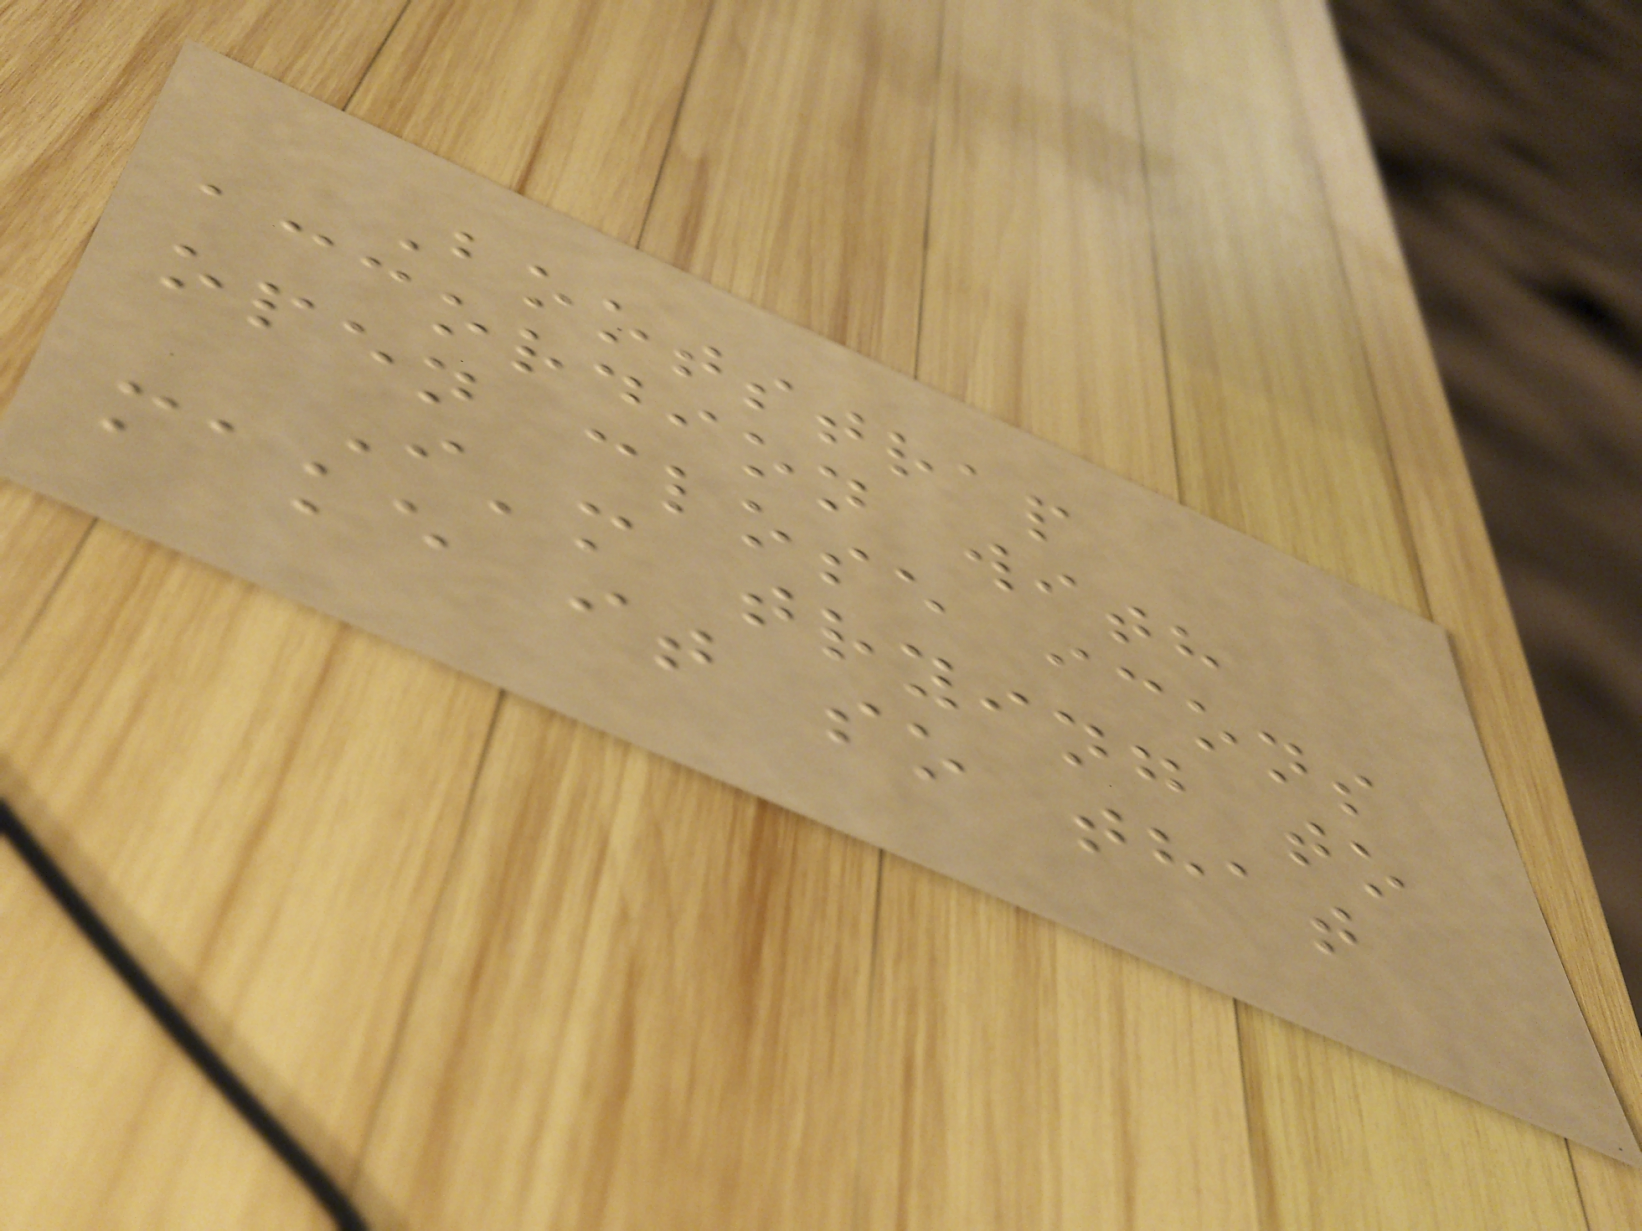Bootstrap
accordion with
open close icons
I'm trying to
make it so that
